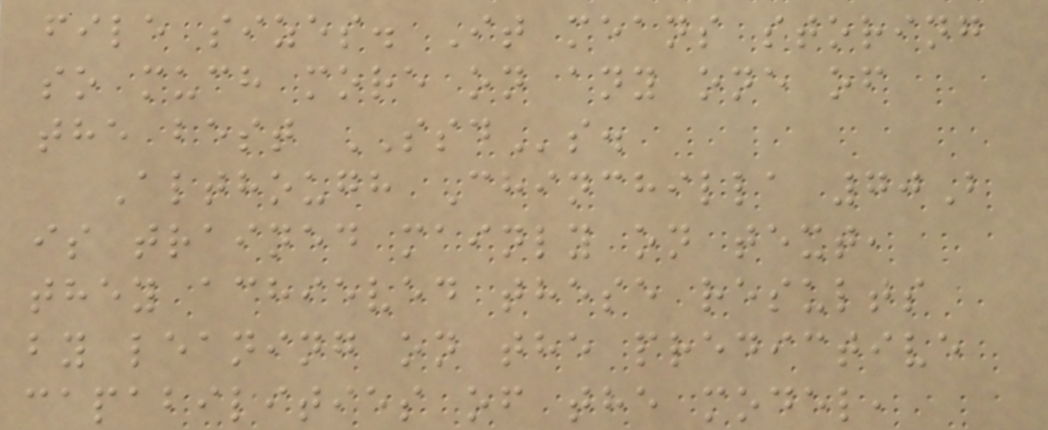file sizes. It means storing
so much more on any one of
the best SSDs.
Although Chinchilla 70B
is trained mainly on text,
they achieved these results
by leaning on the predictive
capabilities of the model,
